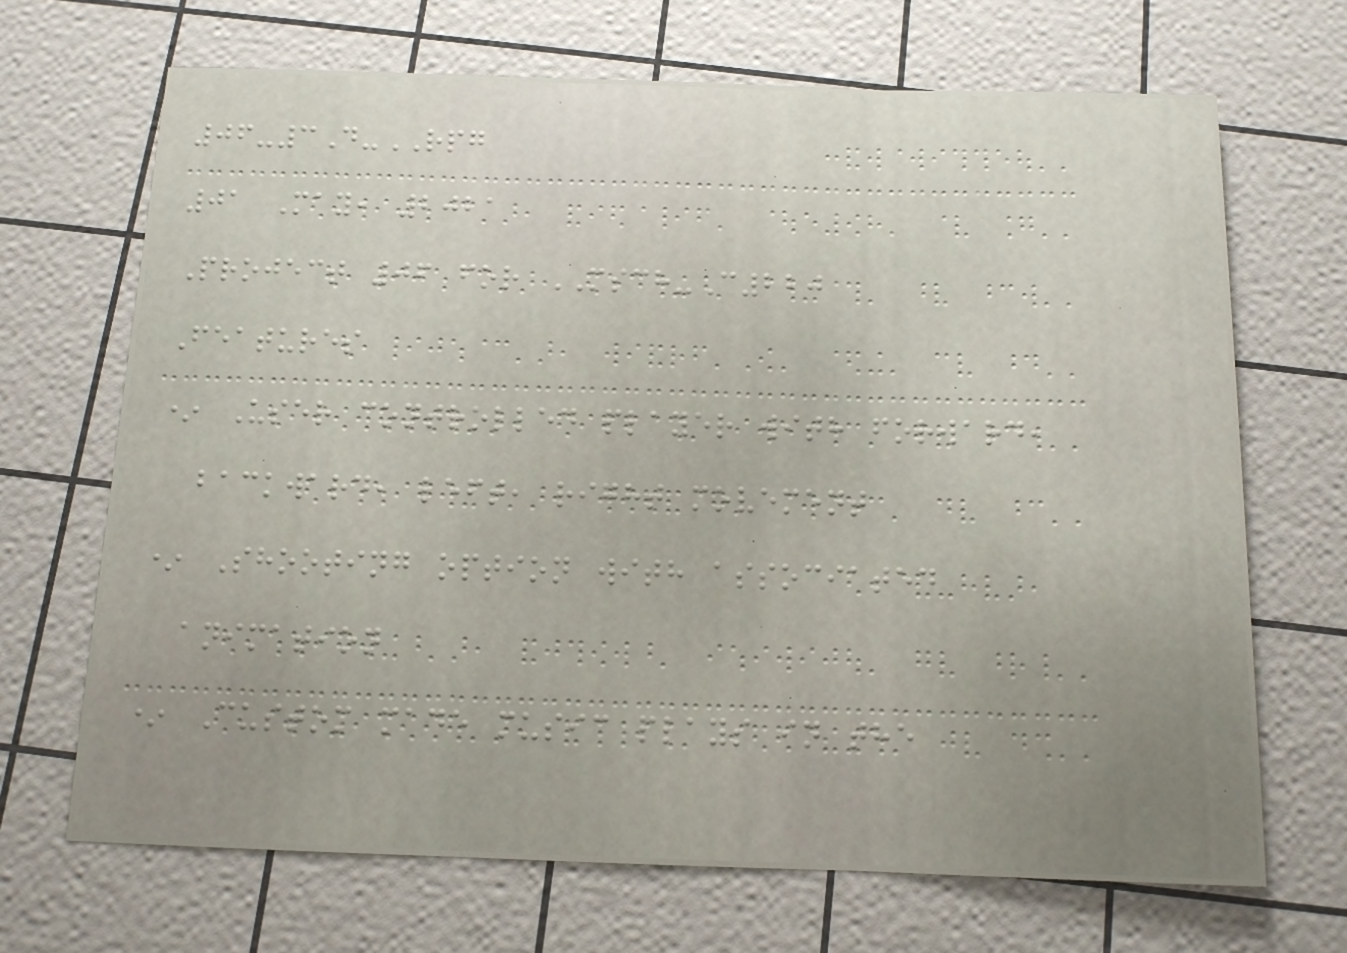06-3D-RPG
01 May, 2021
Project 06 for MSCH-C220
Features
* User controlled player with forward,
backward, left, right movement
* Shooting option with associated
animation
* Custom made music plays in the
